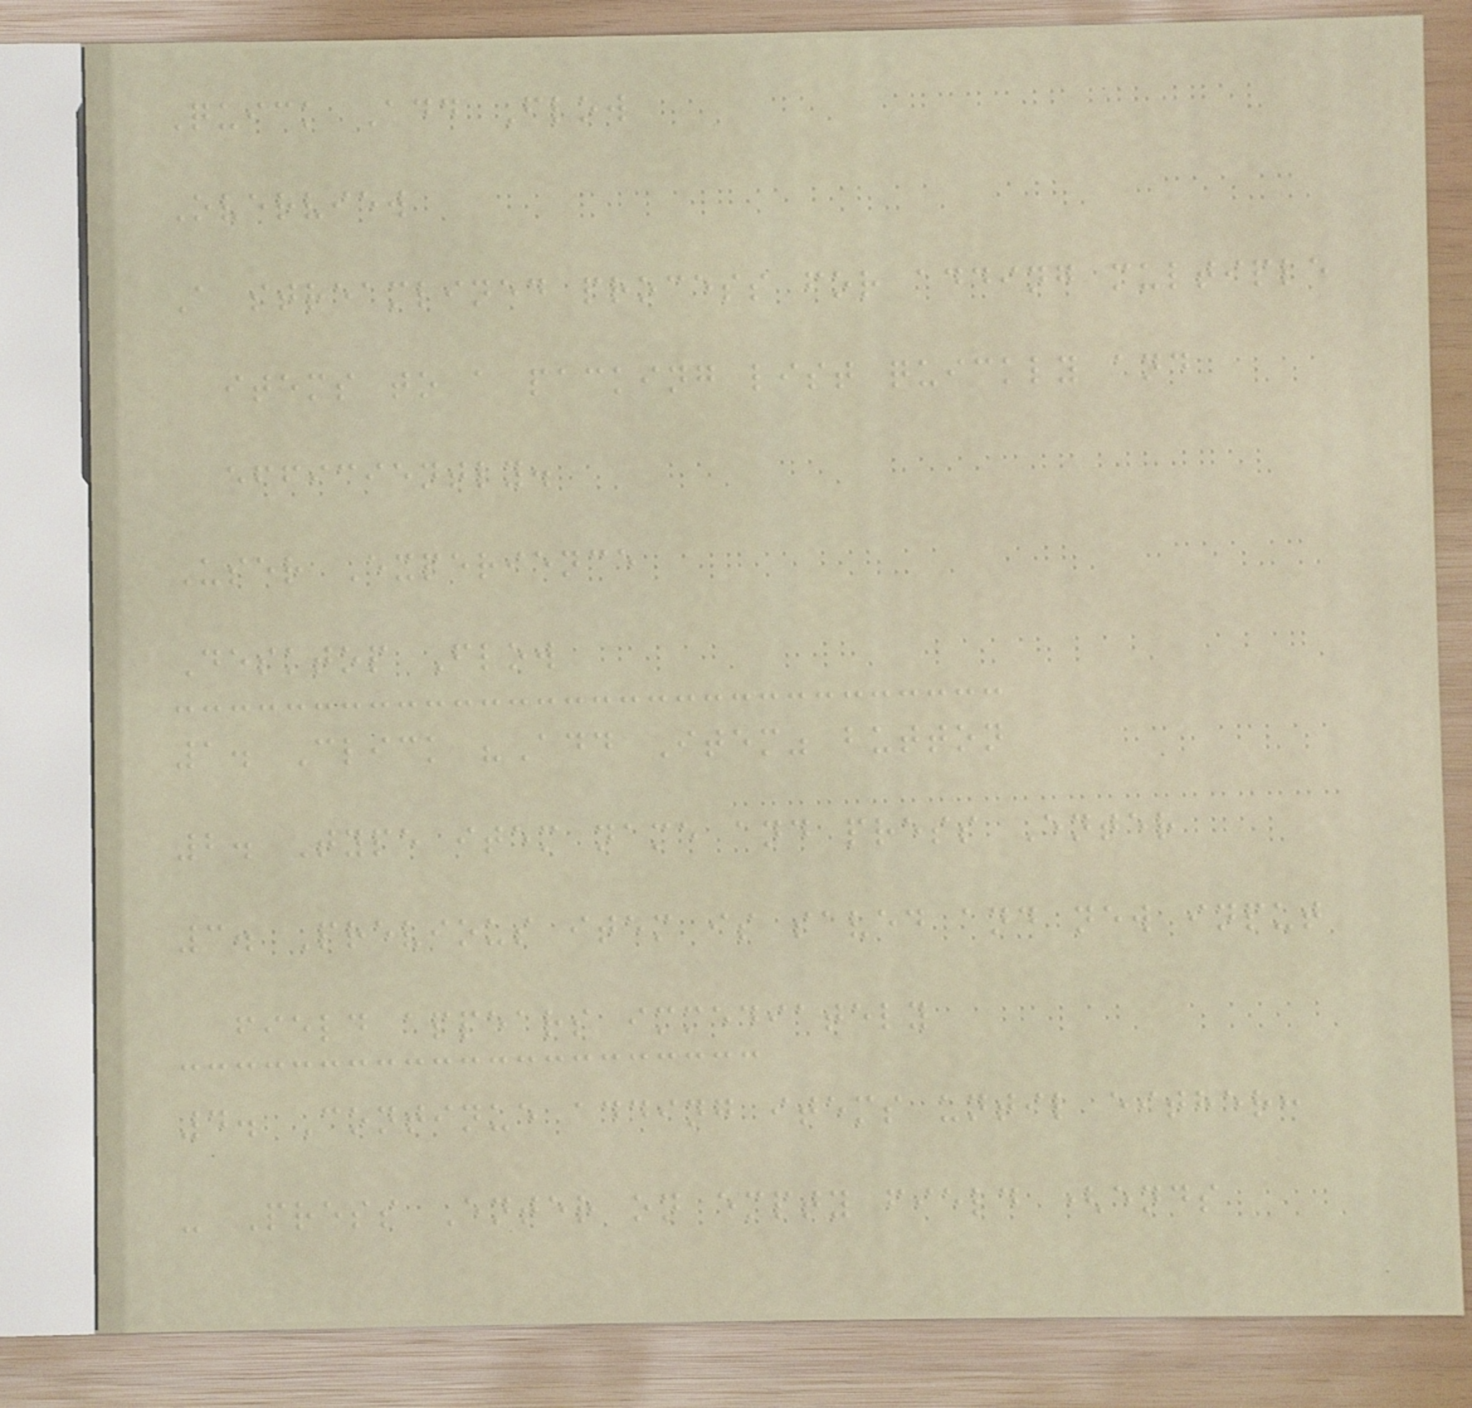Quick Add Flow
Overview
A streamlined process for adding multiple
items to a packing list quickly and
efficiently.
User Experience
Desktop Flow
1. Click "Add Item" button
2. Type item name and press Enter
3. Previous item is saved and new input
field appears immediately
4. Continue adding items until either:
- Press Enter on empty field (ends
